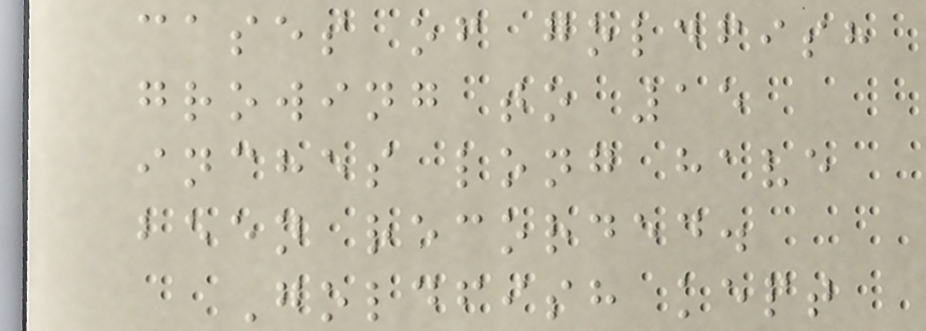cases of goldfish
growing to 15
inches long have
been recorded.
Goldfish kept
